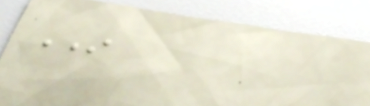IN
